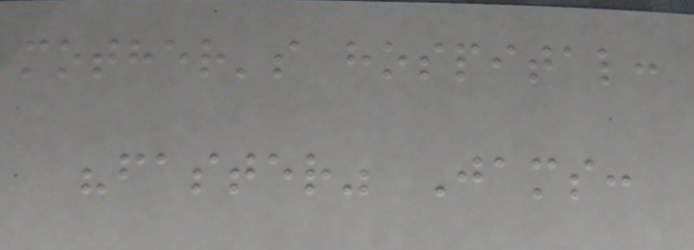mother's hospital:
"faster" Jams:
